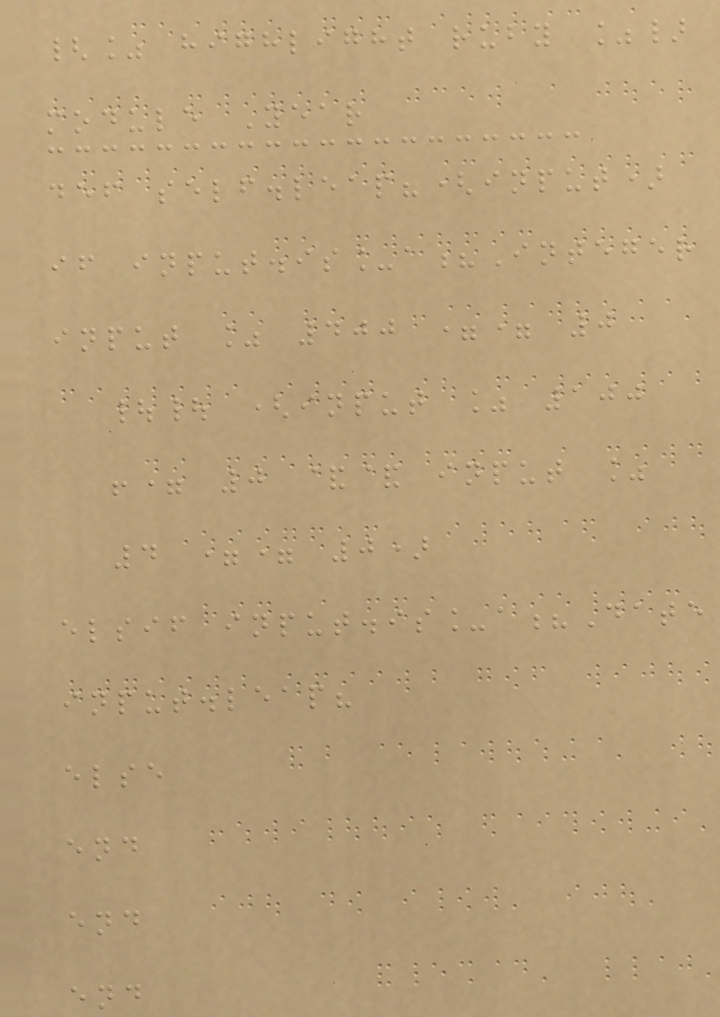{% highlight ruby %}
module Year
def self.leap?(input)
if input.is_a?Integer
input % 400 == 0
|| (input % 100
!= 0 && input %
4 == 0)
elsif input.is_a?Date
input.leap?
else
end
end
end
